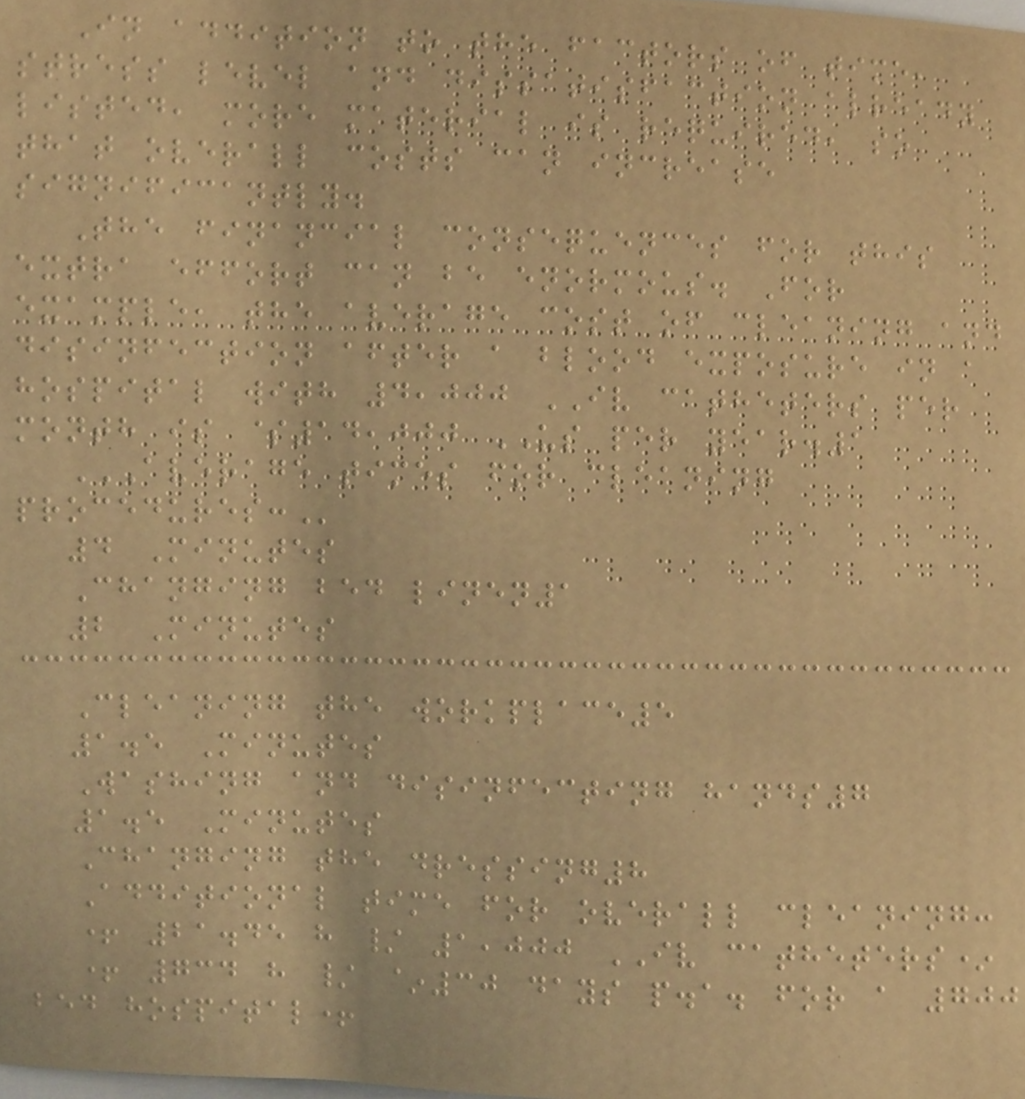In addition to the factors of time,
stress level and dissatisfaction already
listed, more material is required, so
that overall costs can increase
significantly.
The financial consequences for this
extra effort can be enormous. For
example, the average cost of cleaning and
disinfection after a blood exposure in a
hospital with 4,000 IV catheters per
month is $14,000 US per year.1
AVERAGE TIMES FOR CLEANING
PROCEDURES:
4 Minutes
Changing bed linen1
2 Minutes
Cleaning the workplace5
1.5 Minutes
Washing and disinfecting hands7
1.5 Minutes
Changing the dressing8
Additional time for overall cleaning:
+ 21.45 h / 1,000 IV catheters*
+ 734 h / ~30 days p.a. for a 700
bed hospital+
